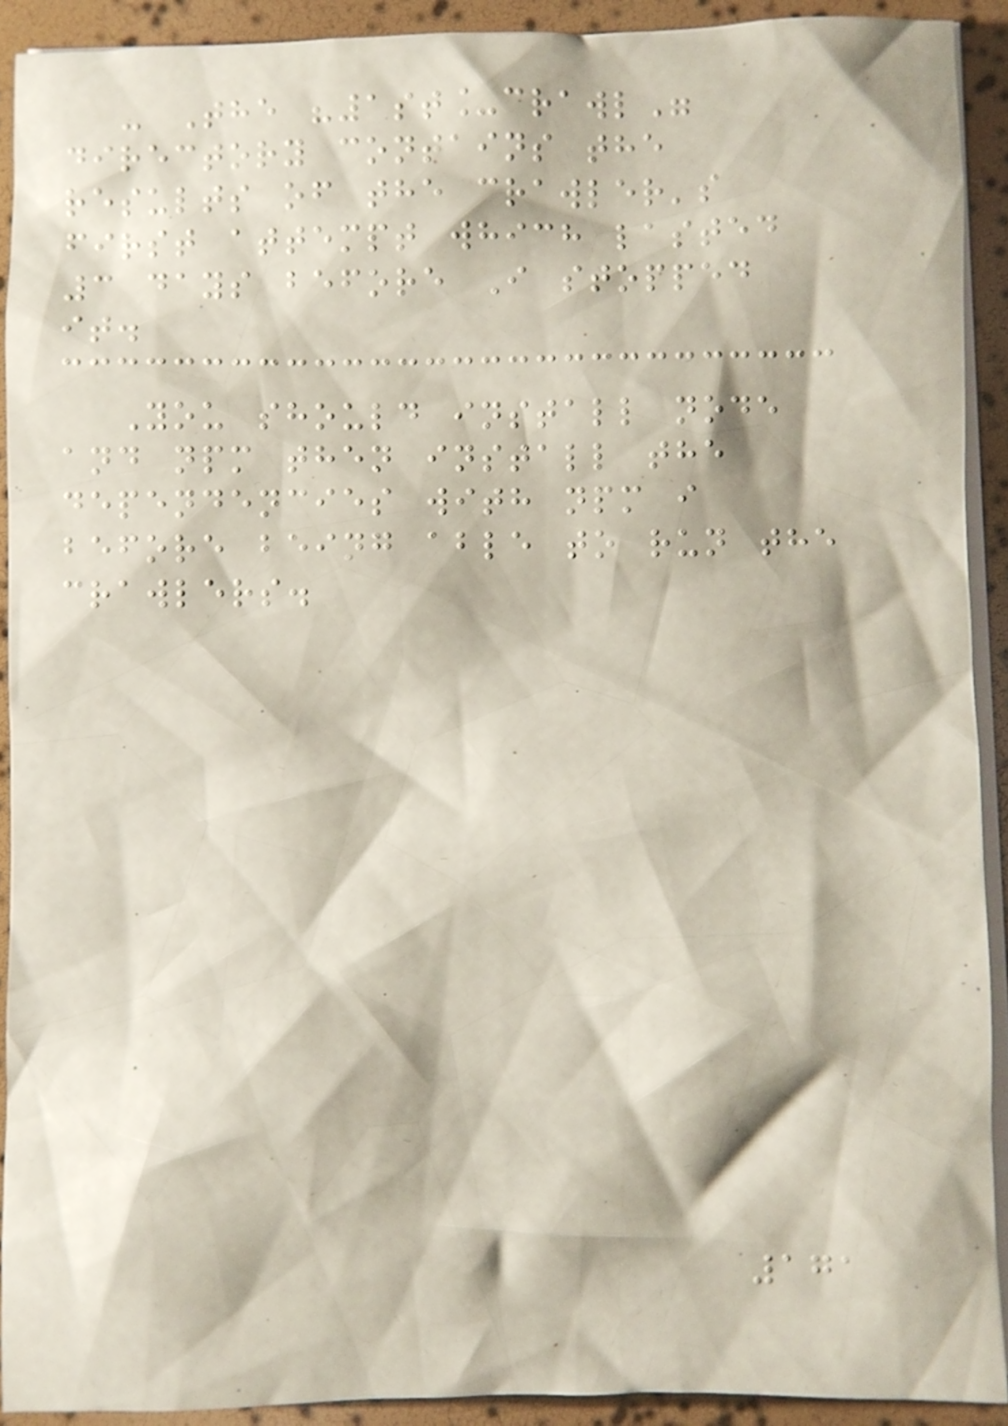- The "1st_crawl"
directory contains the
results of the crawler's
first attempt which lasted
3 days before I stopped
it.
You should install node
and npm then install the
dependencies with npm i
before being able to run the
crawlers.
171
